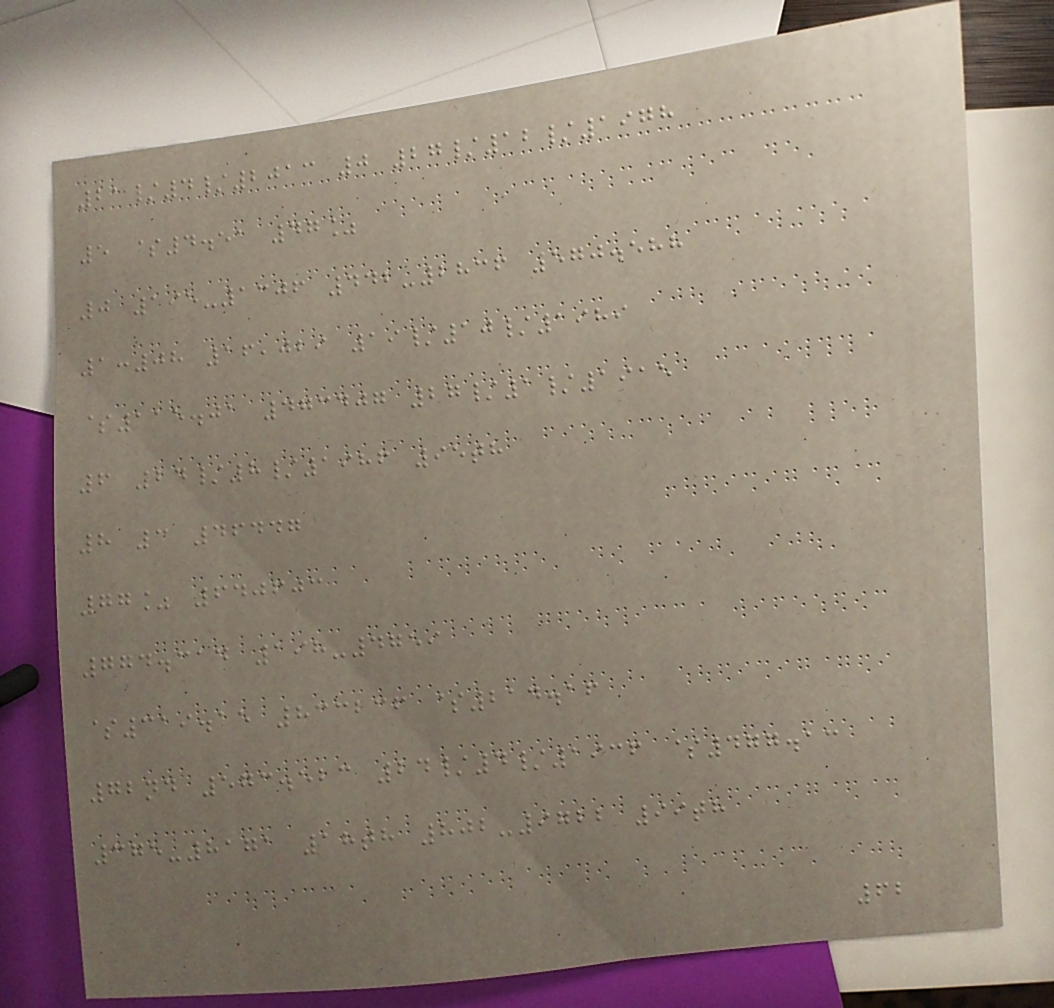21/4/2013 0 27/12/1978
5 $4.51 47%
0 195-1306 442-2836 570.588
1:08 16,029 19/10/1989
$115.01 473407 27/1/1915
6 24/8/1986 95th
8 3 46447
77% 640603
774.314 198-4759
$319.15 833236 $214.16
72nd 573.523 24/4/1936 $477.13
375-8171 18th 802-9722 99th
62
